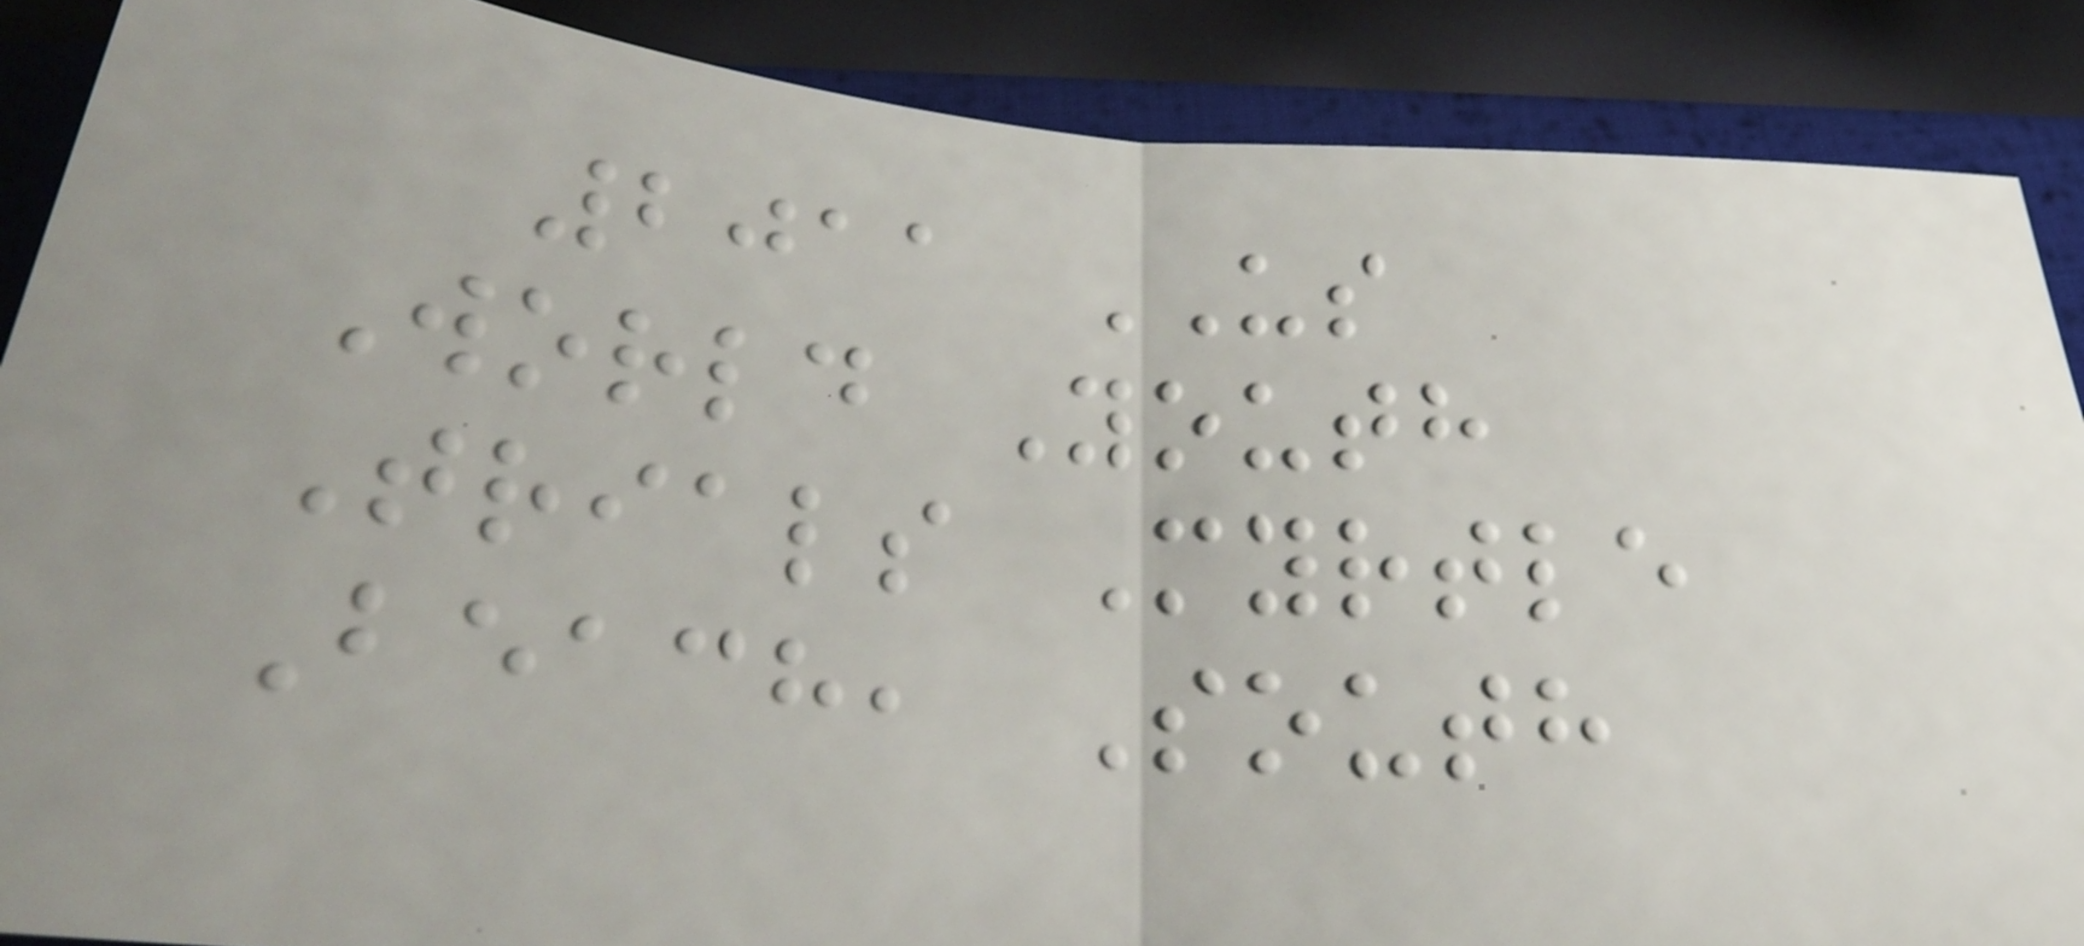2011 US
World Youth
Trials Myrtle
Beach, South
